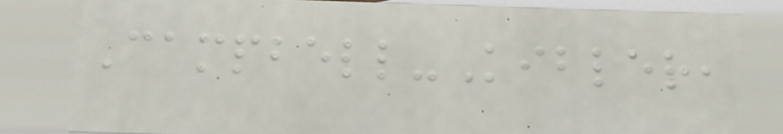Campbell-Kibler,
